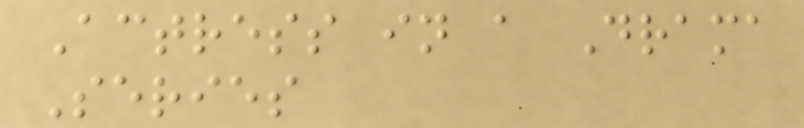Actress in a Drama
Series
